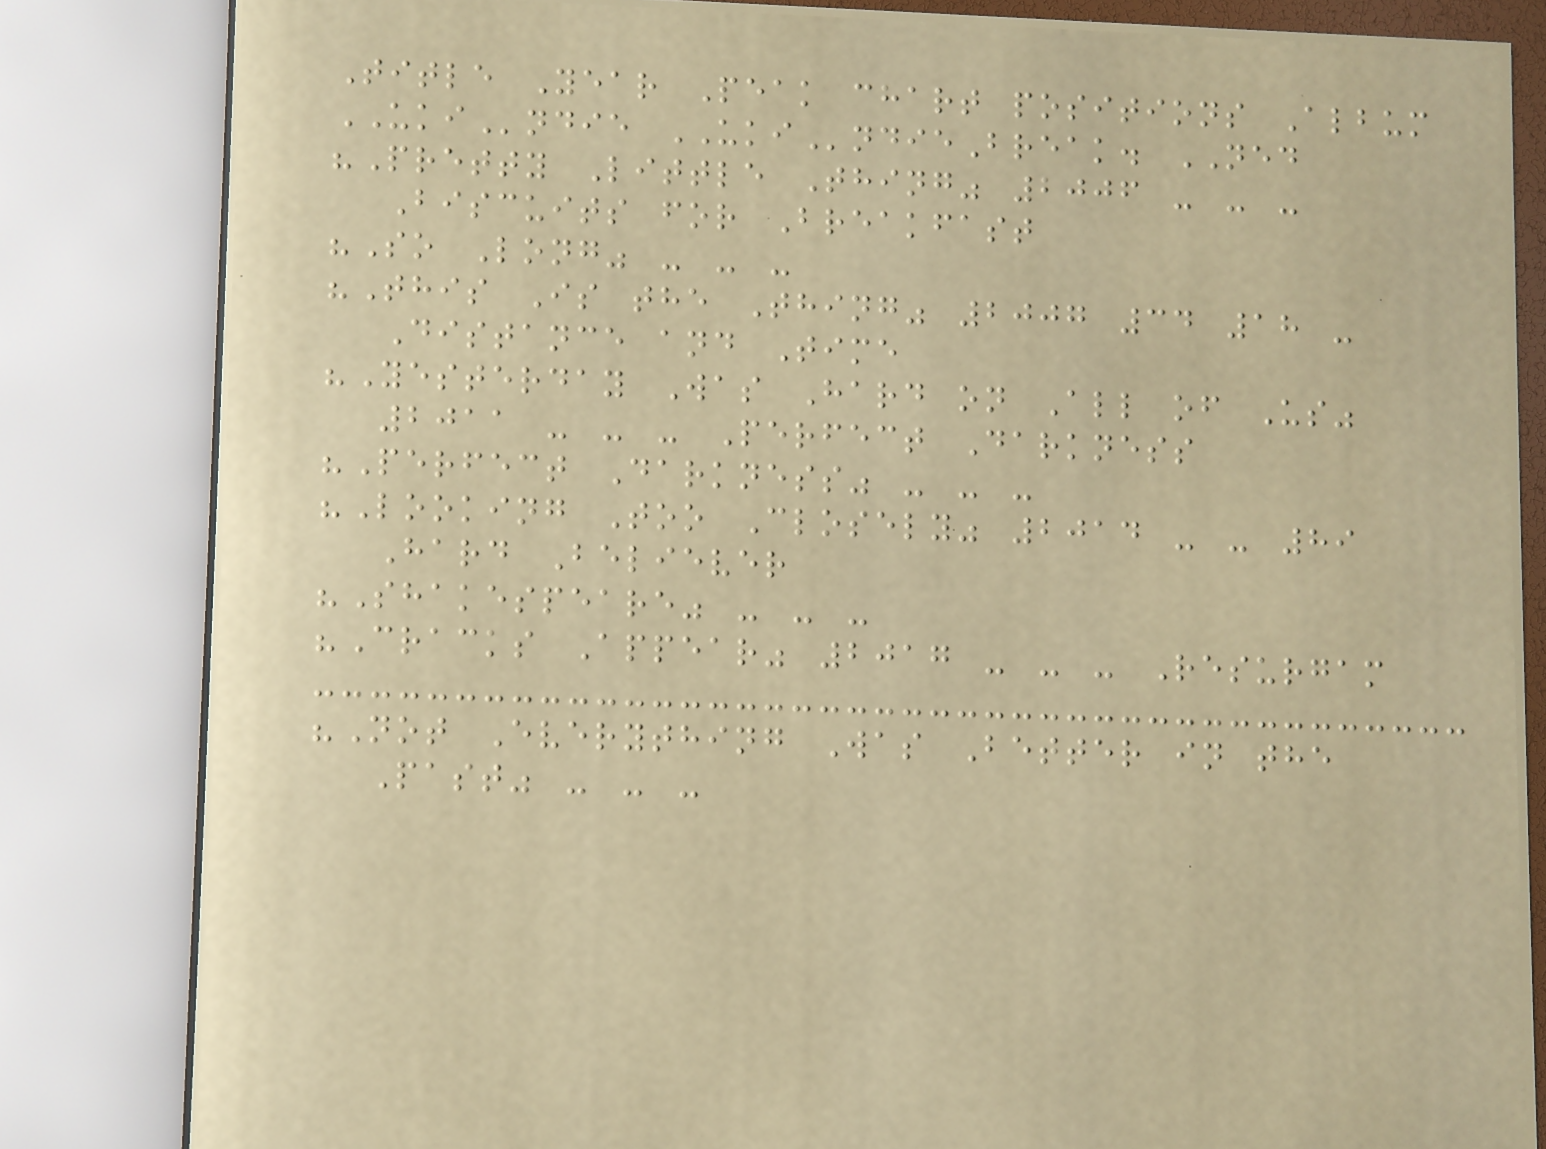Title Year Peak chart positions Album
UKIndie UKIndieBreak. NED
"Pretty Little Thing" 2006 - - -
Biscuits for Breakfast
"So Long" - - -
"This Is the Thing" 2007 34 18 -
Distance and Time
"Yesterday Was Hard on All of Us"
2011 - - - Perfect Darkness
"Perfect Darkness" - - -
"Looking Too Closely" 2014 - - 89
Hard Believer
"Shakespeare" - - -
"Cracks Appear" 2017 - - - Resurgam
"Not Everything Was Better in the
Past" - - -
